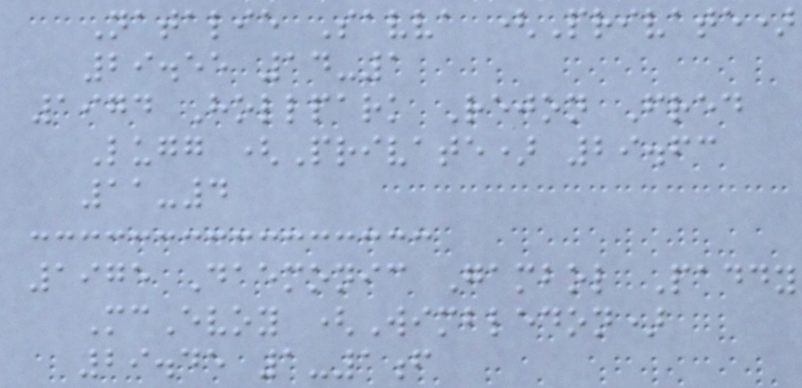Natalie Savva (Private)
29.55 14-1
1974 Hollpark Rejon Fred
Lugg (Private) 29.63
11-4
1975 Daemonic Gambol Paddy
McEvoy (Wimbledon)
29.45 1-1f
